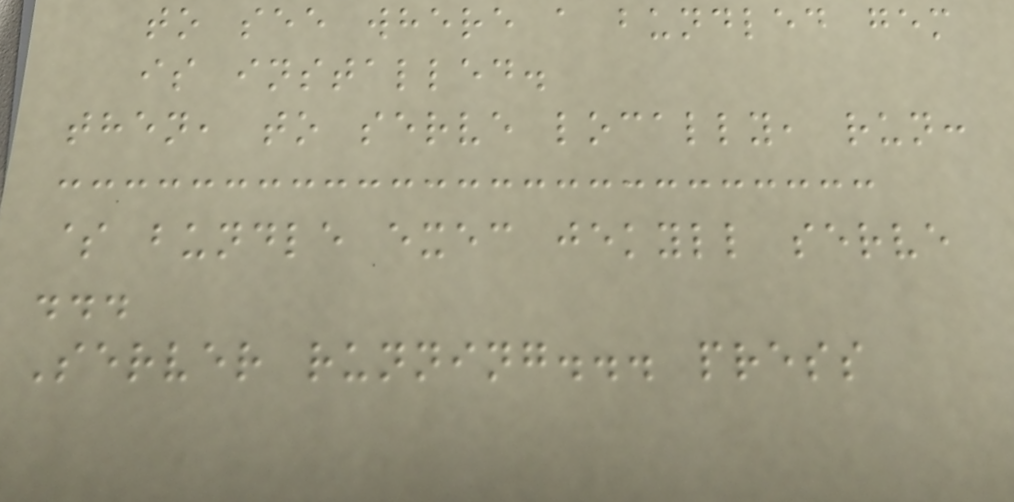to see where a bundled gem
is installed.
then, to serve locally, run:
$ bundle exec jekyll serve
...
Server running... press
